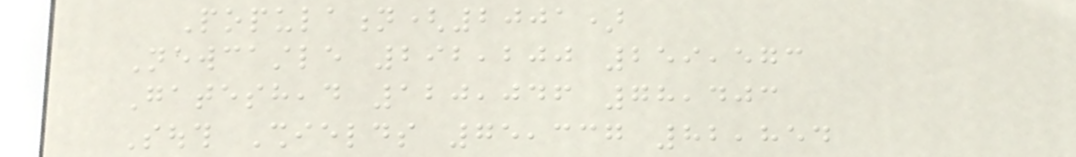Population(2001)
Newcastle 292,200 259,573
Gateshead 120,046 78,403
South Shields 75,337 82,854
